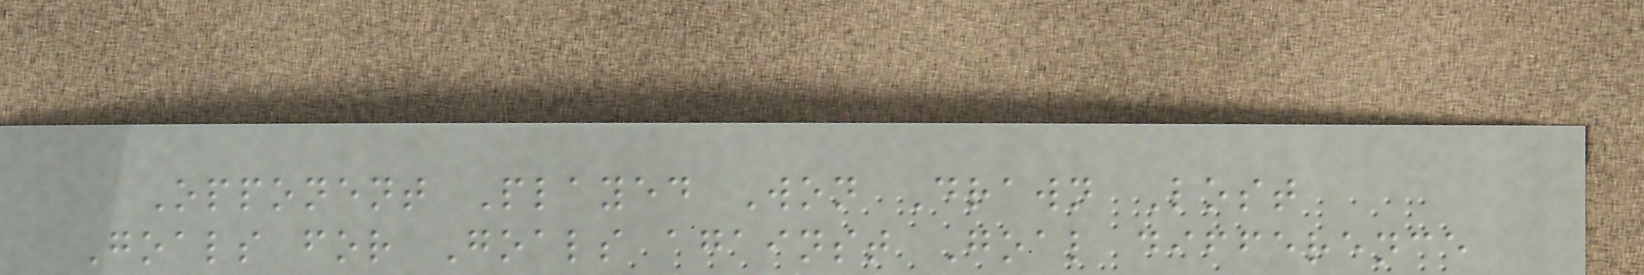Opponent Played Won Drawn Lost
Goals for Goals against Goal difference
